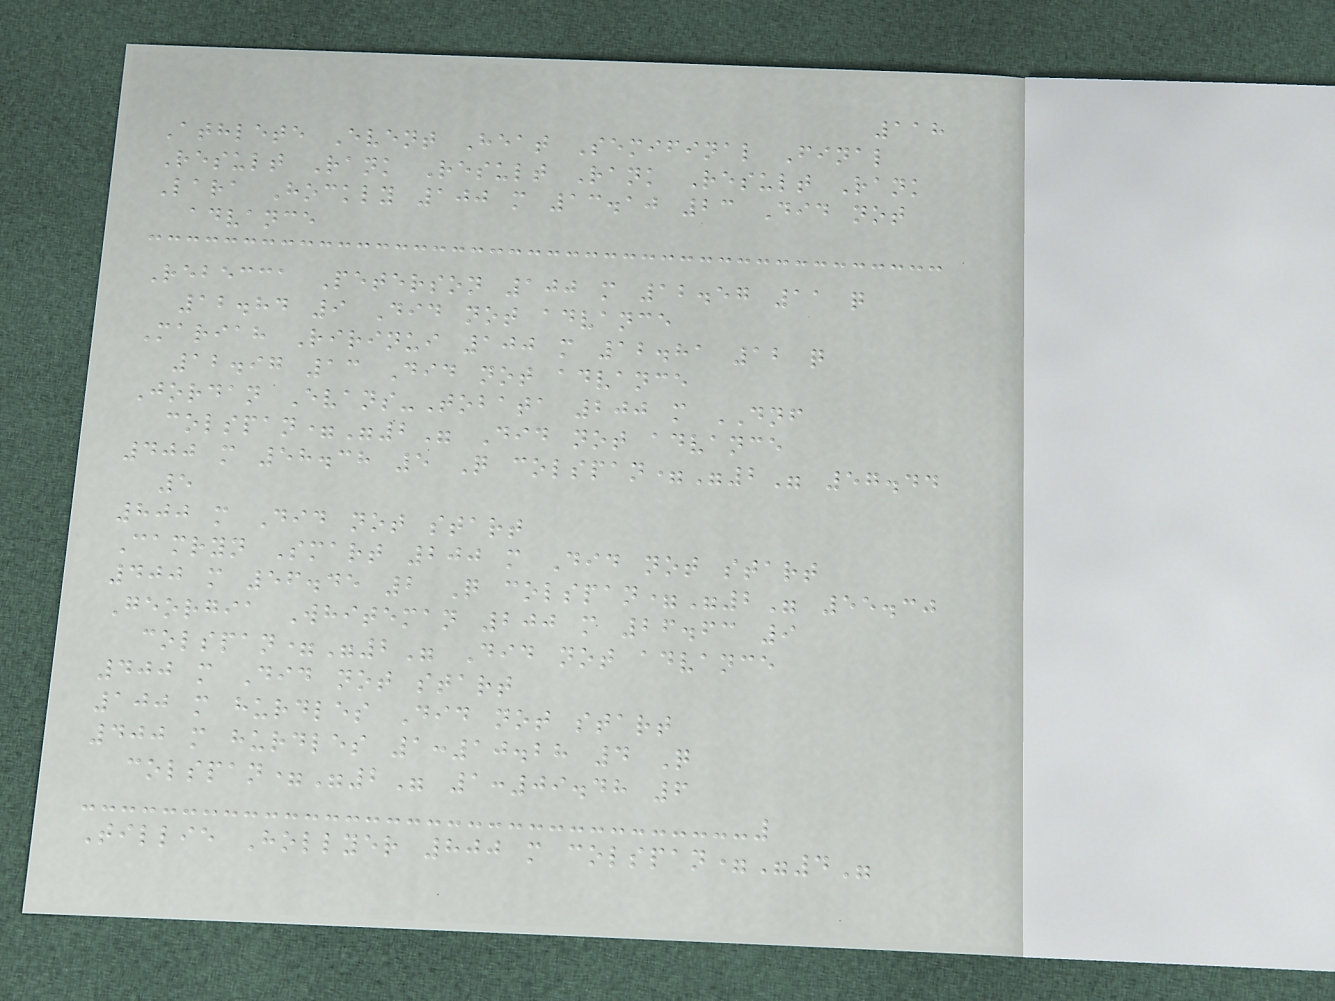118
Athlete Event Heat Semifinal Final
Result Rank Result Rank Result Rank
Lara Hockly 100 m 13.10 23 Did not
advance
Rebecca Peterson 100 m 12.57 11 q
12.84 9 Did not advance
Mariah Ririnui 100 m 12.81 12 q
12.97 13 Did not advance
Jordan Evans-Tobata 200 m DNF
colspan="2" Did not advance
400 m 58.38 5 Q colspan="2" 57.44
5
800 m Did not start
Camryn Smart 200 m Did not start
400 m 56.45 2 Q colspan="2" 55.30
Georgia Whiteman 200 m 26.63 9
colspan="2" Did not advance
400 m Did not start
100 m hurdles Did not start
400 m hurdles 1:10.28 4 Q
colspan="2" 1:09.48 6
Tillie Hollyer 800 m colspan="4"
